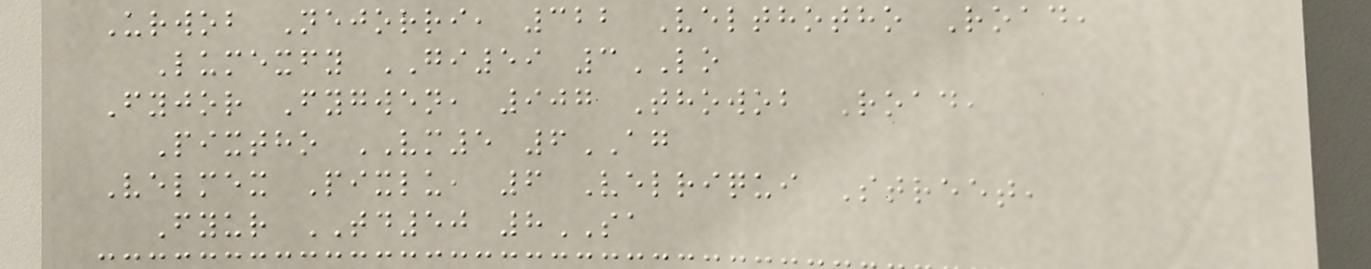Urwob Nejorri, 322 Velthotho Road,
Lumexfy GI59 3LO
Fyjor Fygwen, 907 Thowob Road,
Pixtho VM5 6AG
Velmex Pixlu, 6 Velriqui Street,
Fyur TD50 8SA
